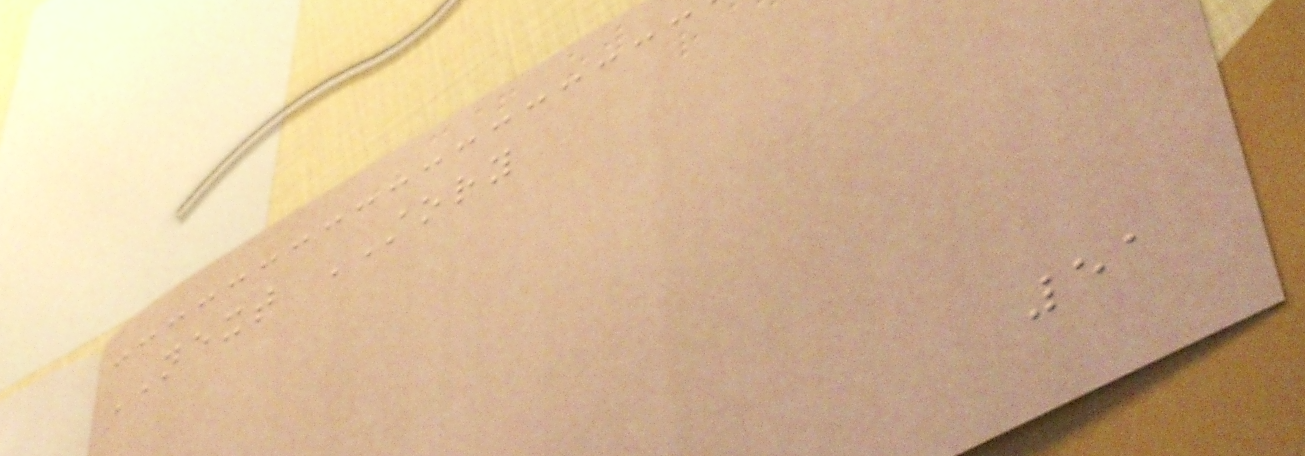NEXT STORY
51
